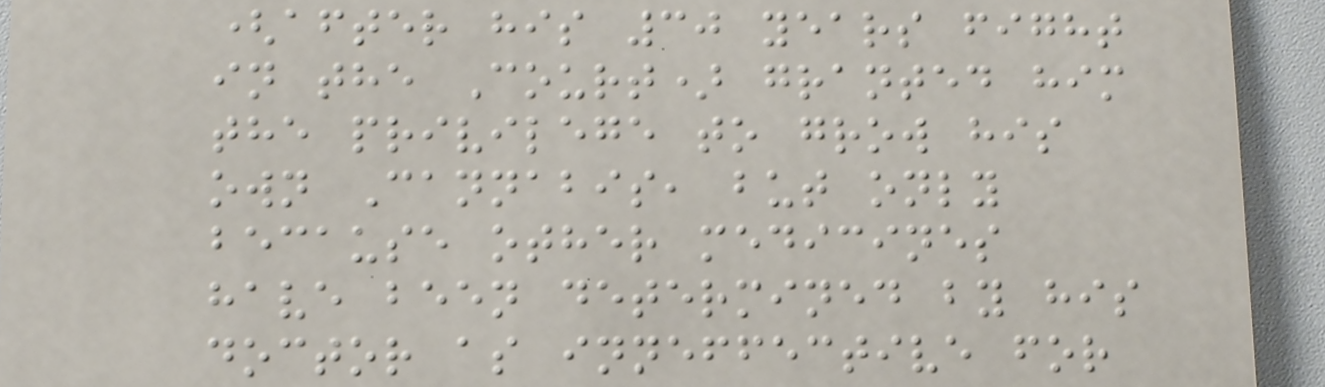(after his 30 years fight
in the Court) granted him
the privilege to grow his
own Cannabis, but only
because other medicines
have been determined by his
doctor as inneffective for
